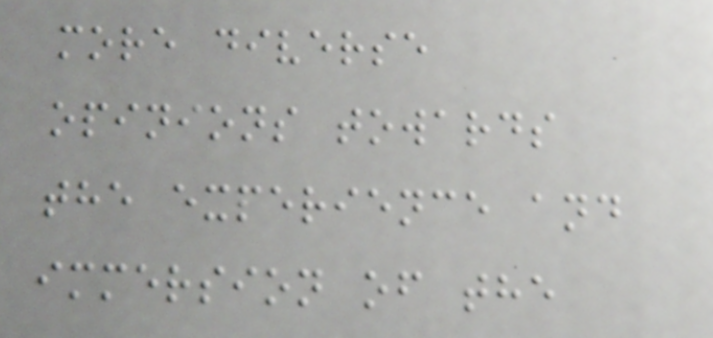more diverse
opinions towards
the experience and
immersion of the
